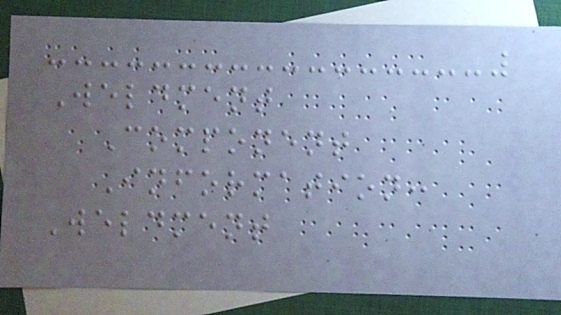Weldment
Component
Information:
Weldment
